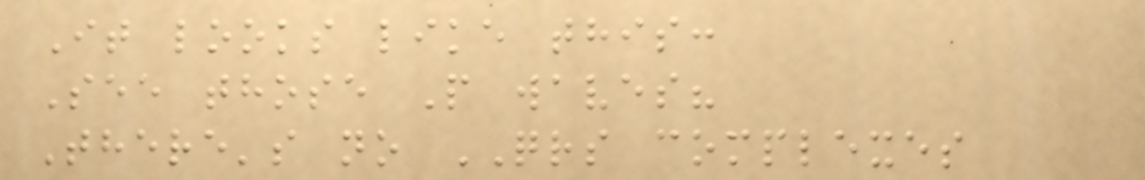It looks like this:
See those P waves?
There's no QRS complexes
